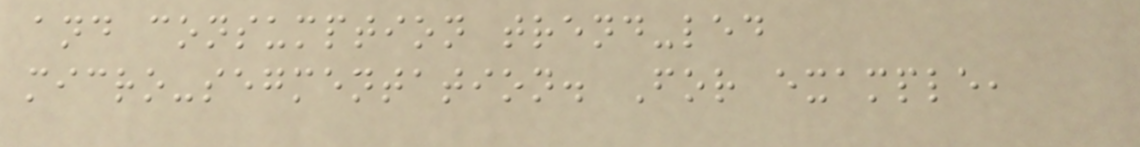and consumption trend-led
micro-segmentation. For example,
